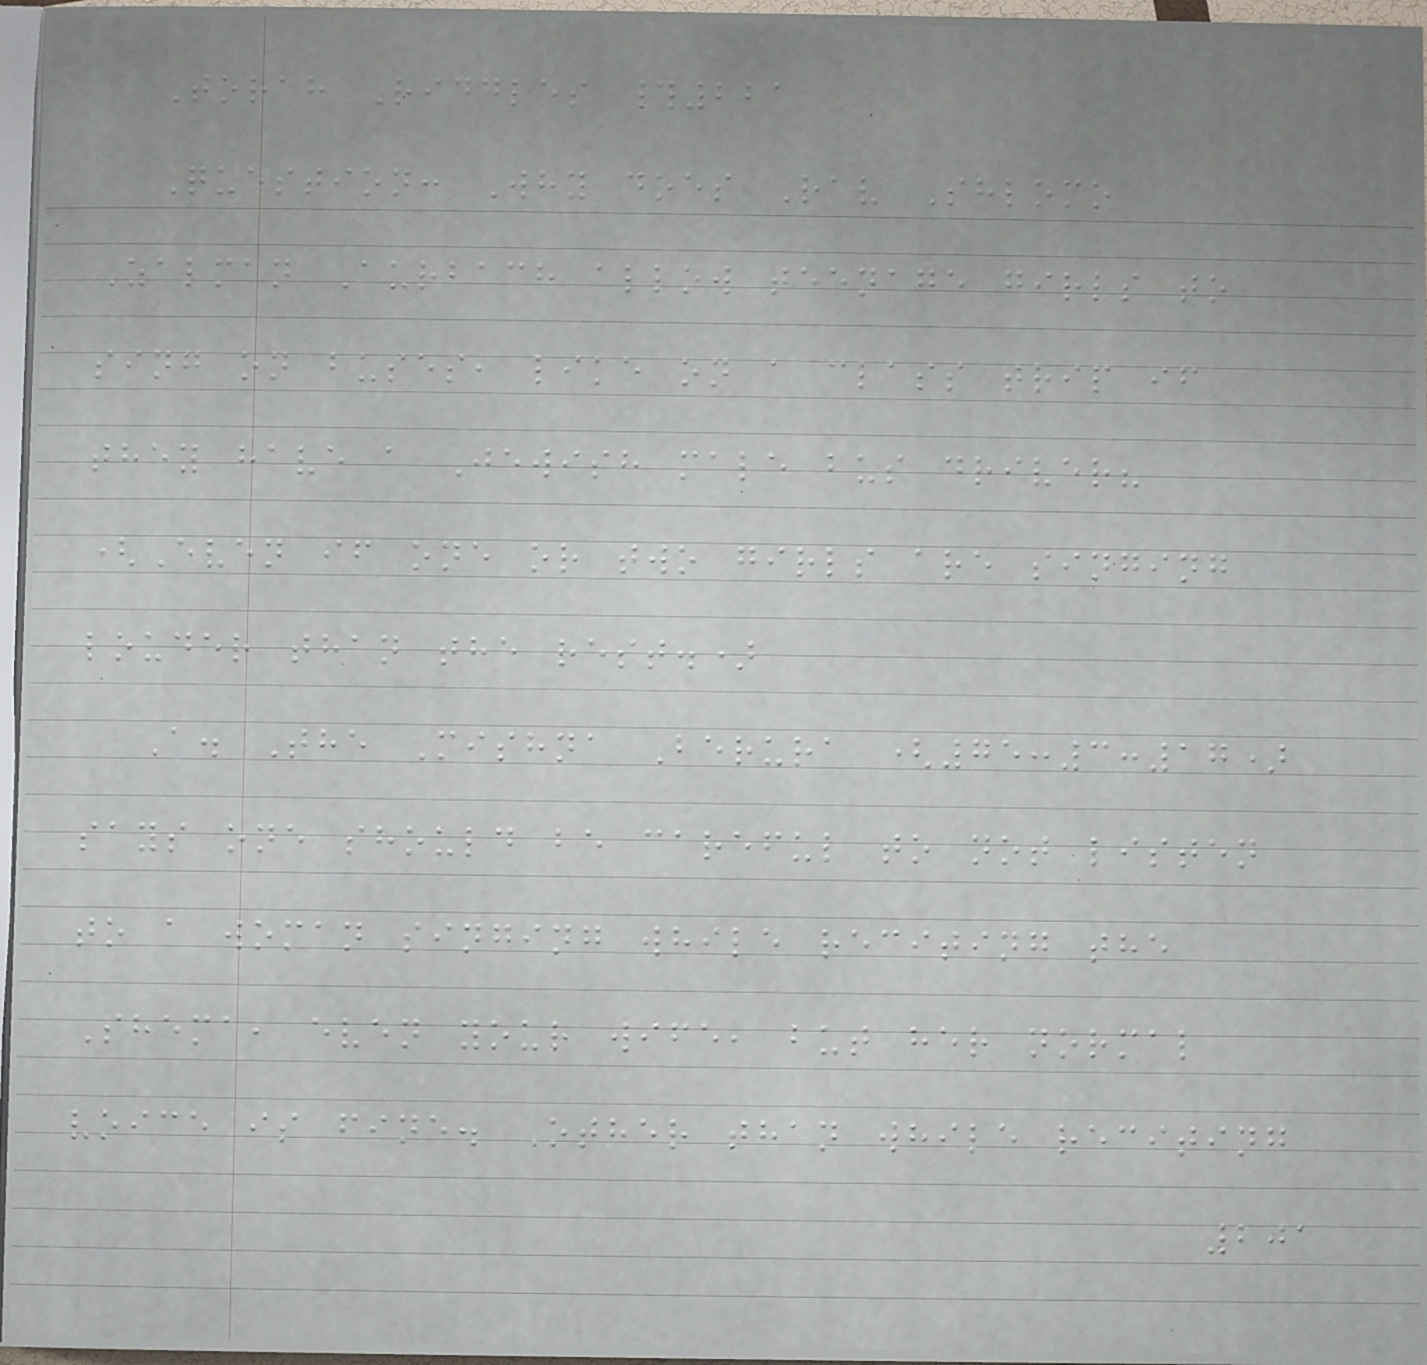Torah Riddles #221
Question: Why does Rav Shlomo
Zalman Aurbach allow teenage girls to
sing on buses, like on a class trip if
they have a Jewish male bus driver?
(Even if one or two girls are singing
louder than the rest.)
A. The Mishna Berura (75:3:17)
says one should be careful to not listen
to a woman singing while reciting the
Shema, even your wife, but her normal
voice is fine. Other than while reciting
201
